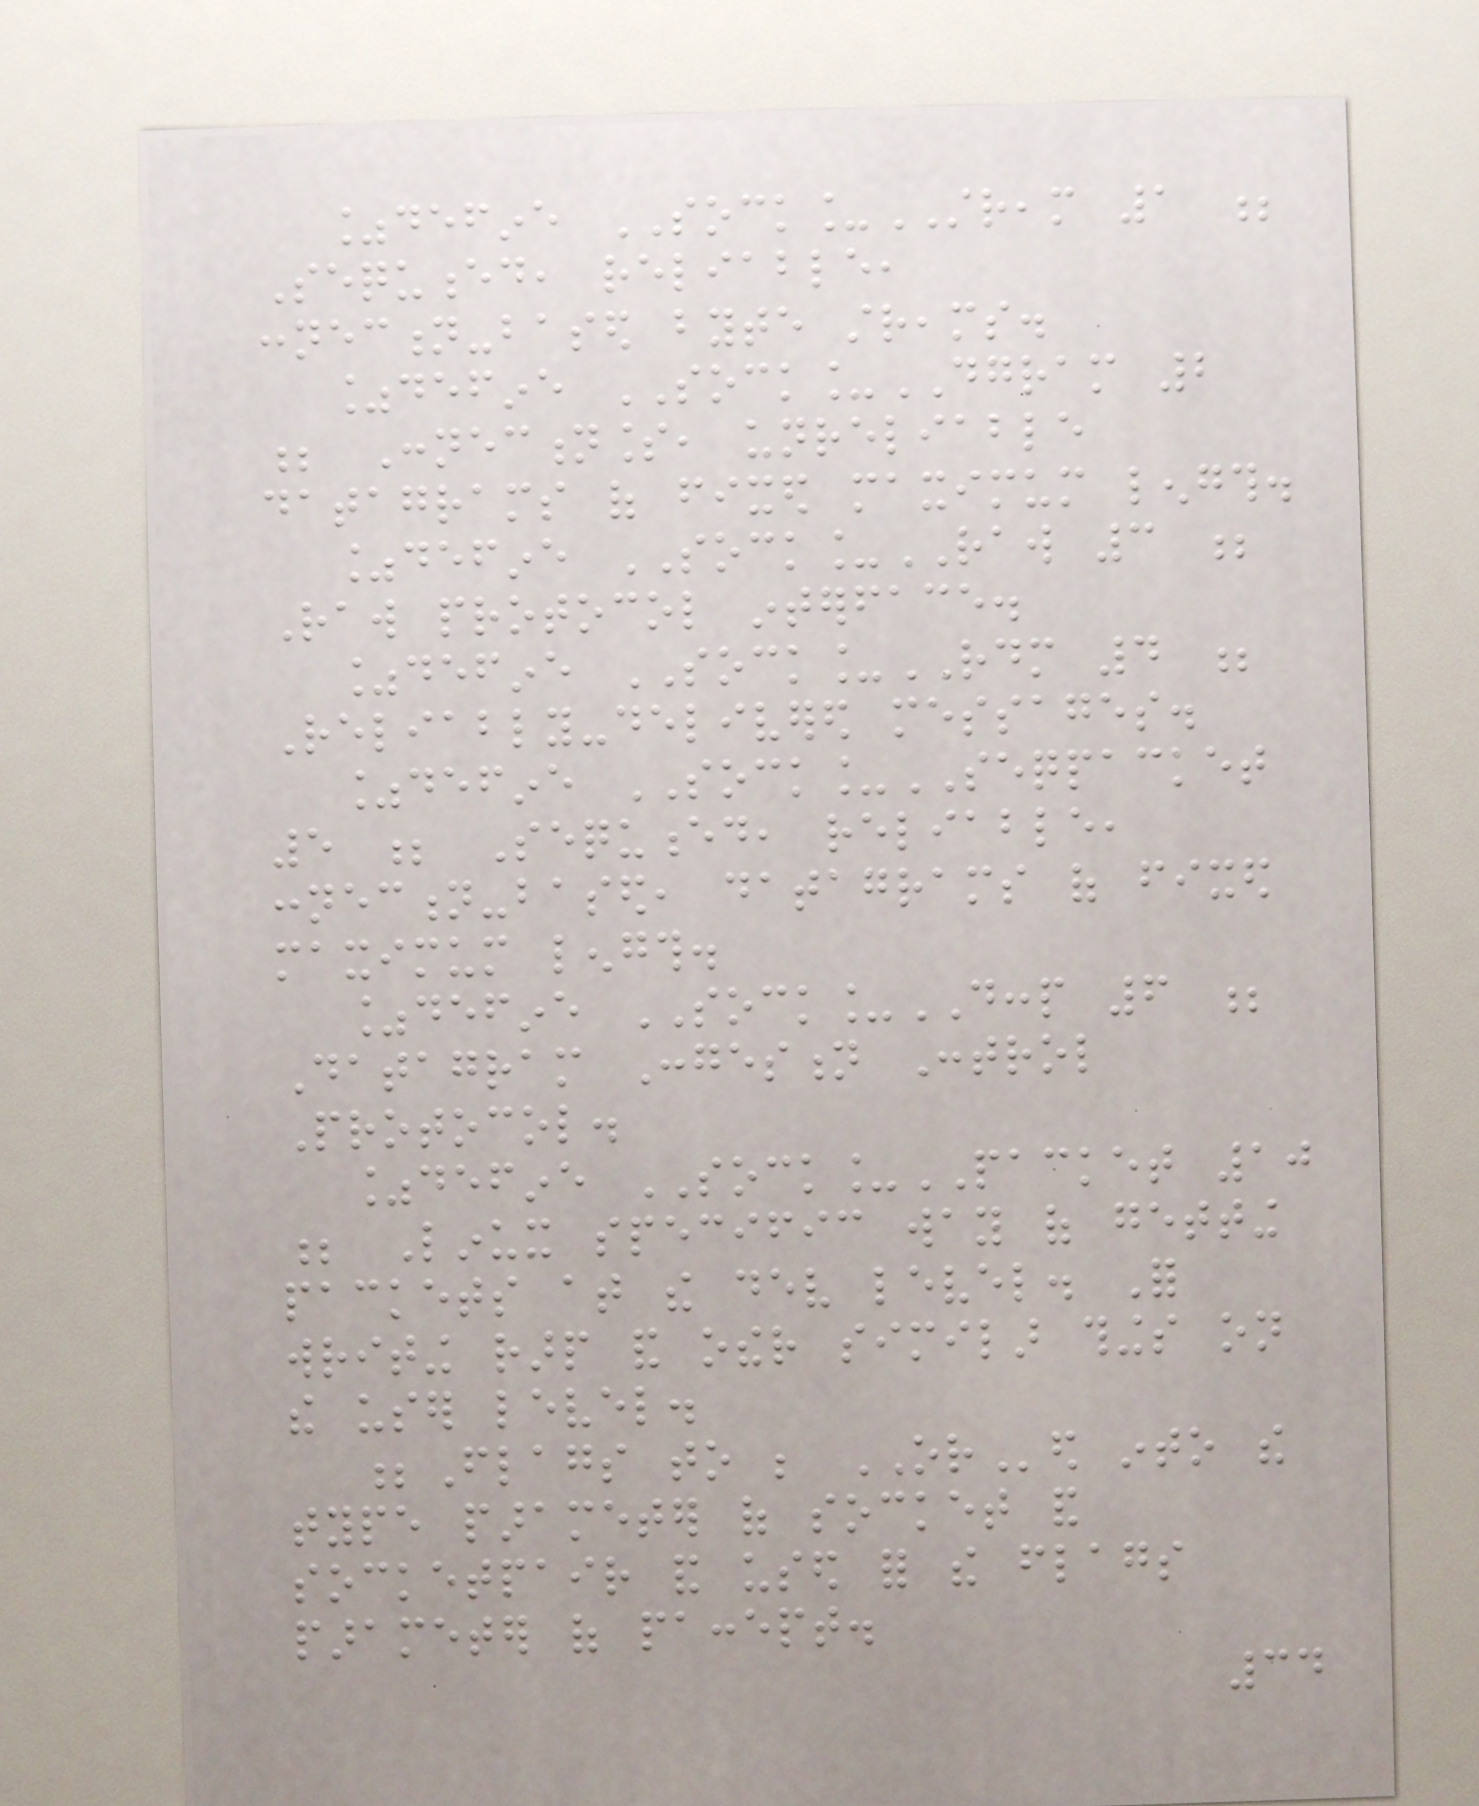%define SOCK_STREAM 1 ;
Sequenced, reliable,
connection-based byte streams.
%define SOCK_DGRAM 2
; Connectionless, unreliable
datagrams of fixed maximum length.
%define SOCK_RAW 3 ;
Raw protocol interface.
%define SOCK_RDM 4 ;
Reliably-delivered messages.
%define SOCK_SEQPACKET
5 ; Sequenced, reliable,
connection-based, datagrams of fixed
maximum length.
%define SOCK_DCCP 6 ;
Datagram Congestion Control
Protocol.
%define SOCK_PACKET 10
; Linux specific way of getting
packets at the dev level. For
writing rarp and other similar things on
the user level.
;Flags to be ORed into the
type parameter of socket and
socketpair and used for the flags
parameter of paccept.
34
